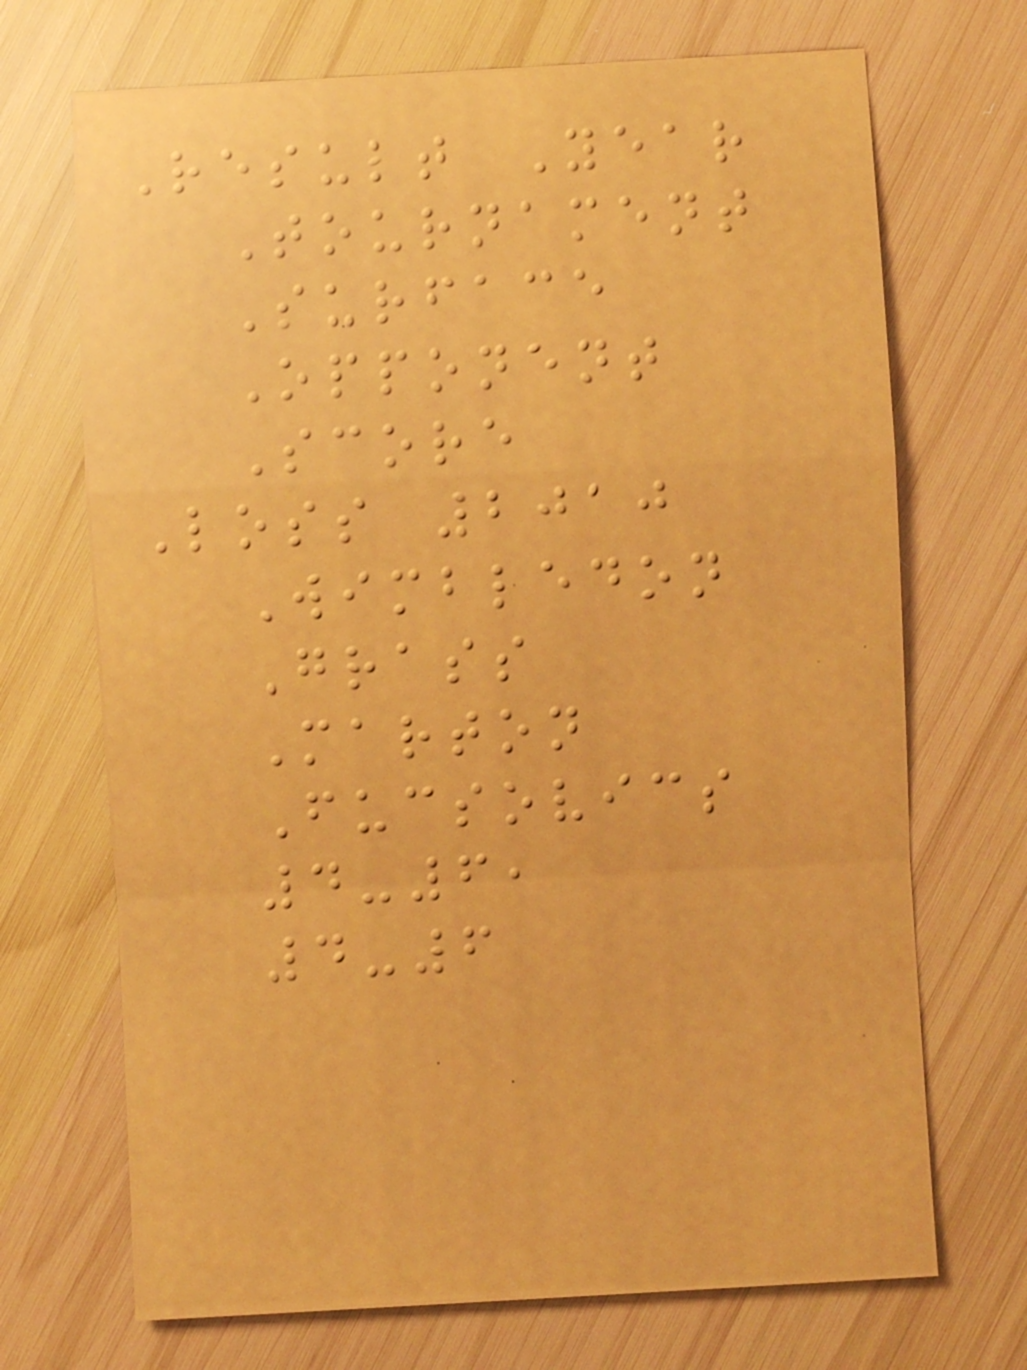Result Year
Tournament
Surface
Opponent
Score
Loss 2010
Wimbledon
Grass
Marton
Fucsovics
4-6,
4-6
